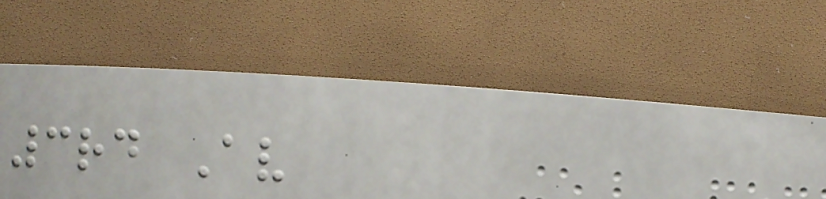3rd Av
